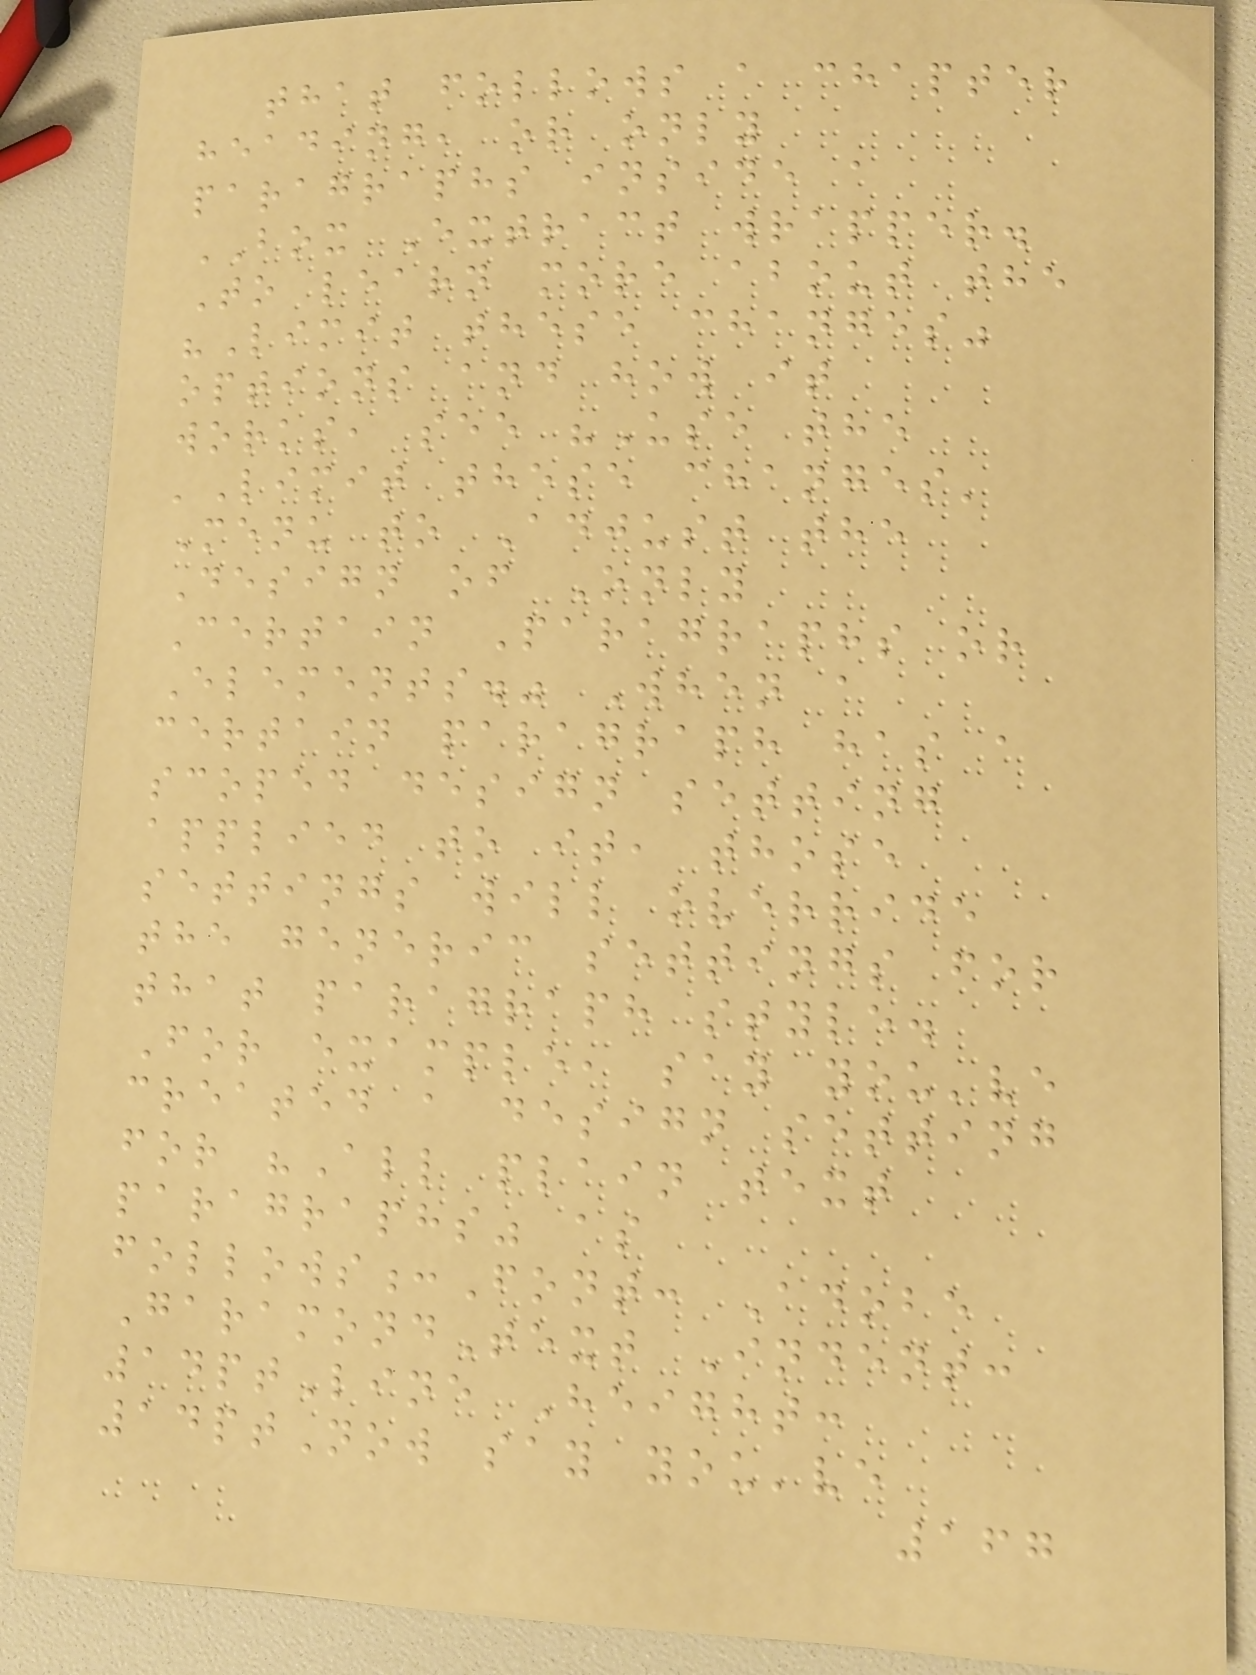that follows a chapter
heading, or only
paragraphs inside a
BOX Extract wrapper.
To learn more about the
"Limit these changes"
options and how it
works, see "Use the
'Limit these changes'
Menu to Adjust the
Design of Only
Certain Paragraphs or
Elements." When a
certain paragraph has a
scoped design setting
applied to it, those
settings will override
the generic settings for
that paragraph style.
For example, say you've
created a design setting
for "All plain text
paragraphs" as
follows:Font: Adobe
GaramondText Indent:
14ptLine Height:
14ptNow say you've
167
